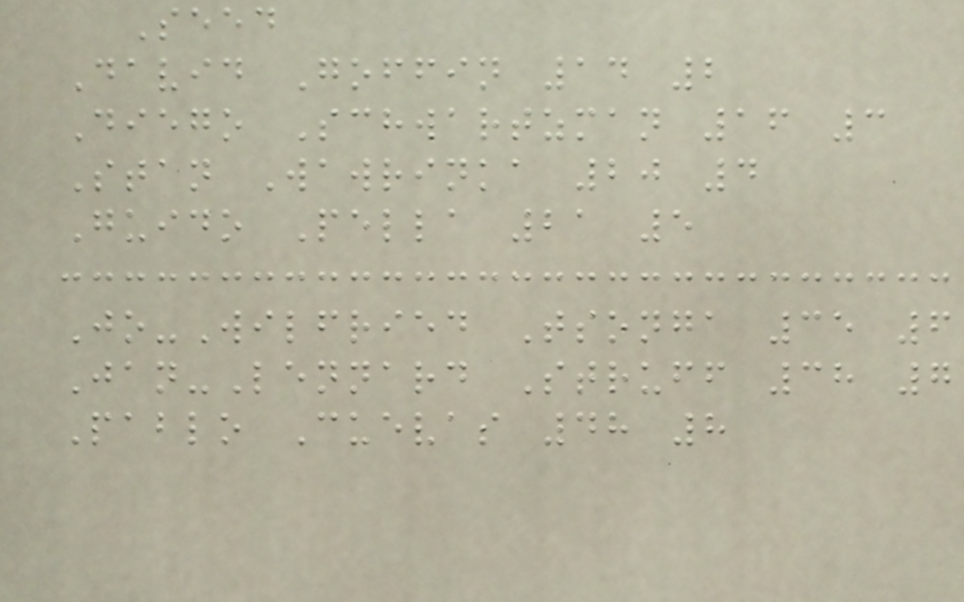Seed
David Goffin 14 2
Diego Schwartzman 16 3
Stan Wawrinka 20 4
Guido Pella 21 5
Jo-Wilfried Tsonga 35 6
Jan-Lennard Struff 38 7
Pablo Cuevas 48 8
